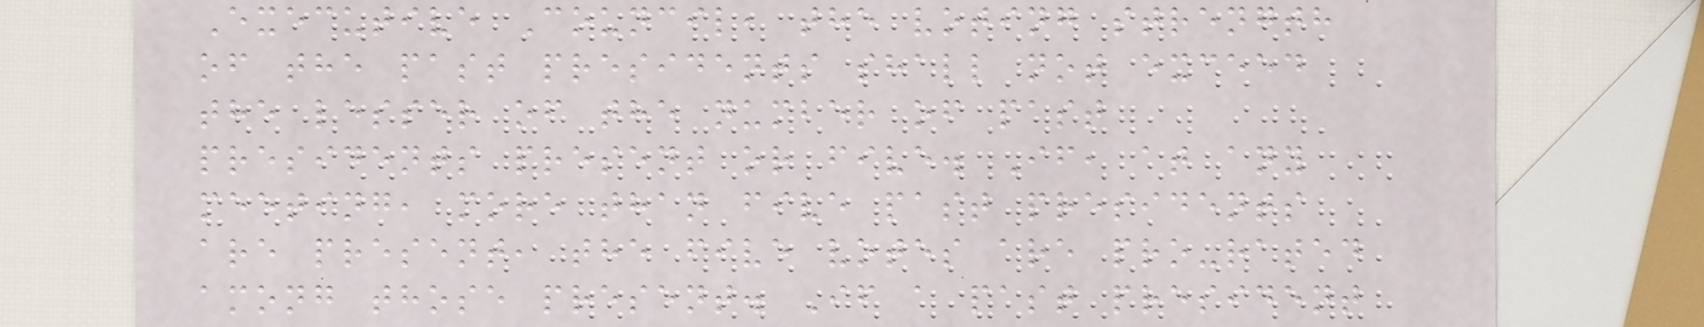Executive Council, the voting strength
of the past presidents shall not exceed
the lesser of the number of past
presidents present or five. If, at any
meeting, more than five past presidents
are present, the five votes are pro-rated
among those present. If a past president
